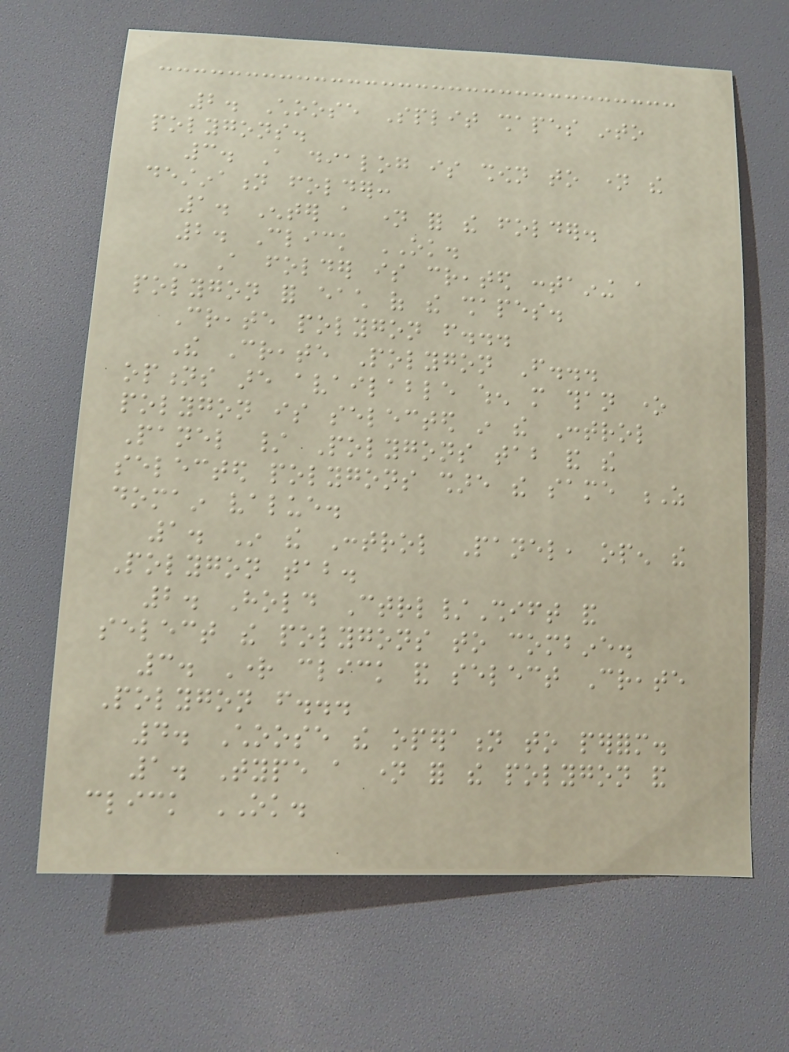2. Choose Split shapes into
polygons.
3. A dialog is shown to name the
destination folder:
1. Enter a name for the folder.
2. Click OK.
- A folder is created containing a
polygon for each of the shapes.
Create polygon from...
The Create Polygon From...
options are available when more than one
polygon is selected in the Control
Panel / Polygons tab and the
selected polygons share the same Z
domain value.
1. In the Control Panel, open the
Polygon tab.
2. Hold Ctrl/Shift and
select the polygons to combine.
3. Right click and select Create
Polygon from...
4. Choose the operation to perform.
1. Type a name for the polygon and
click OK.
